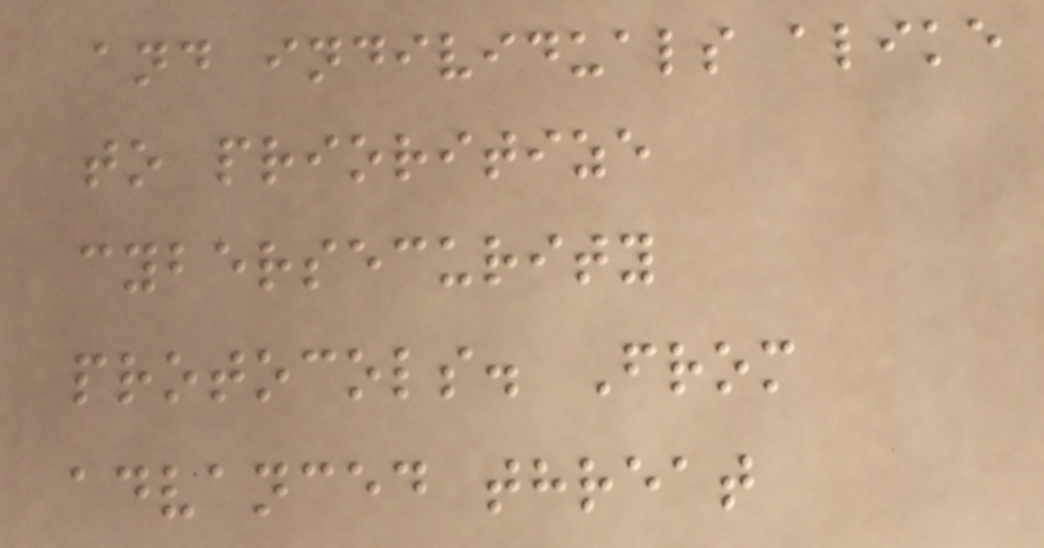and individuals alike
to prioritize
cybersecurity
protocols. From
advanced threat
